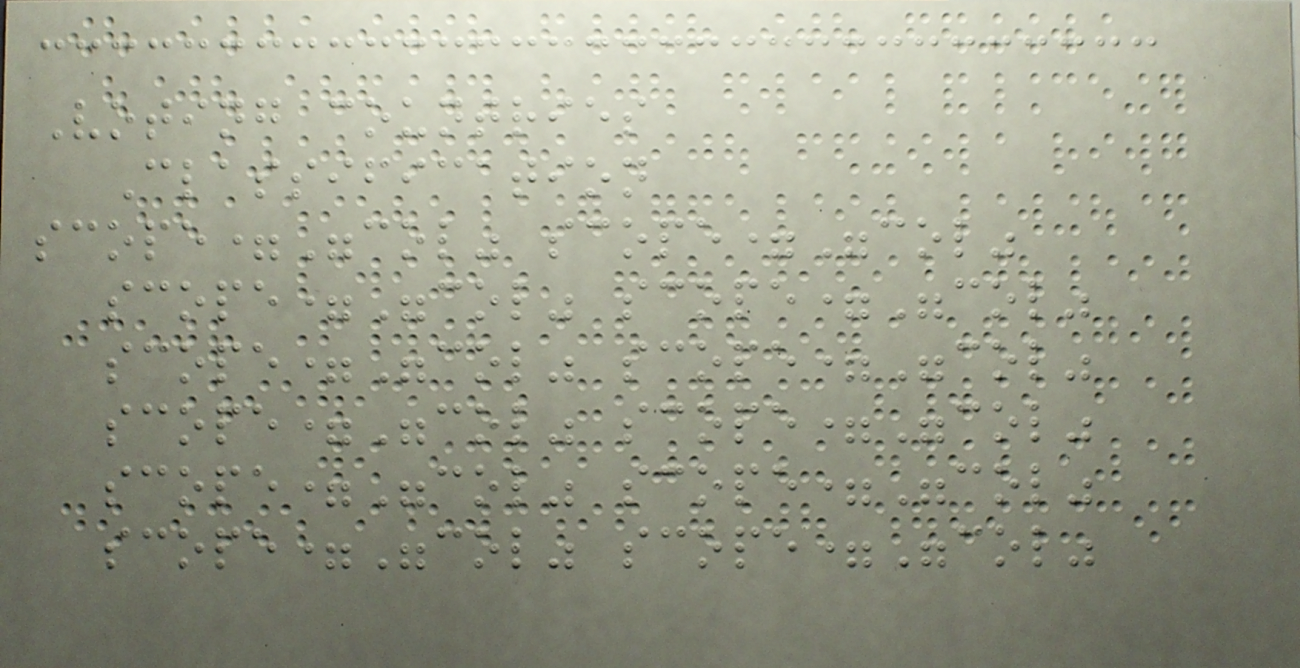Voting countries
Classification
scope="col" scope="col"
scope="col" scope="col"
scope="col" scope="col"
scope="col" scope="col"
scope="col" scope="col"
scope="col" scope="col"
